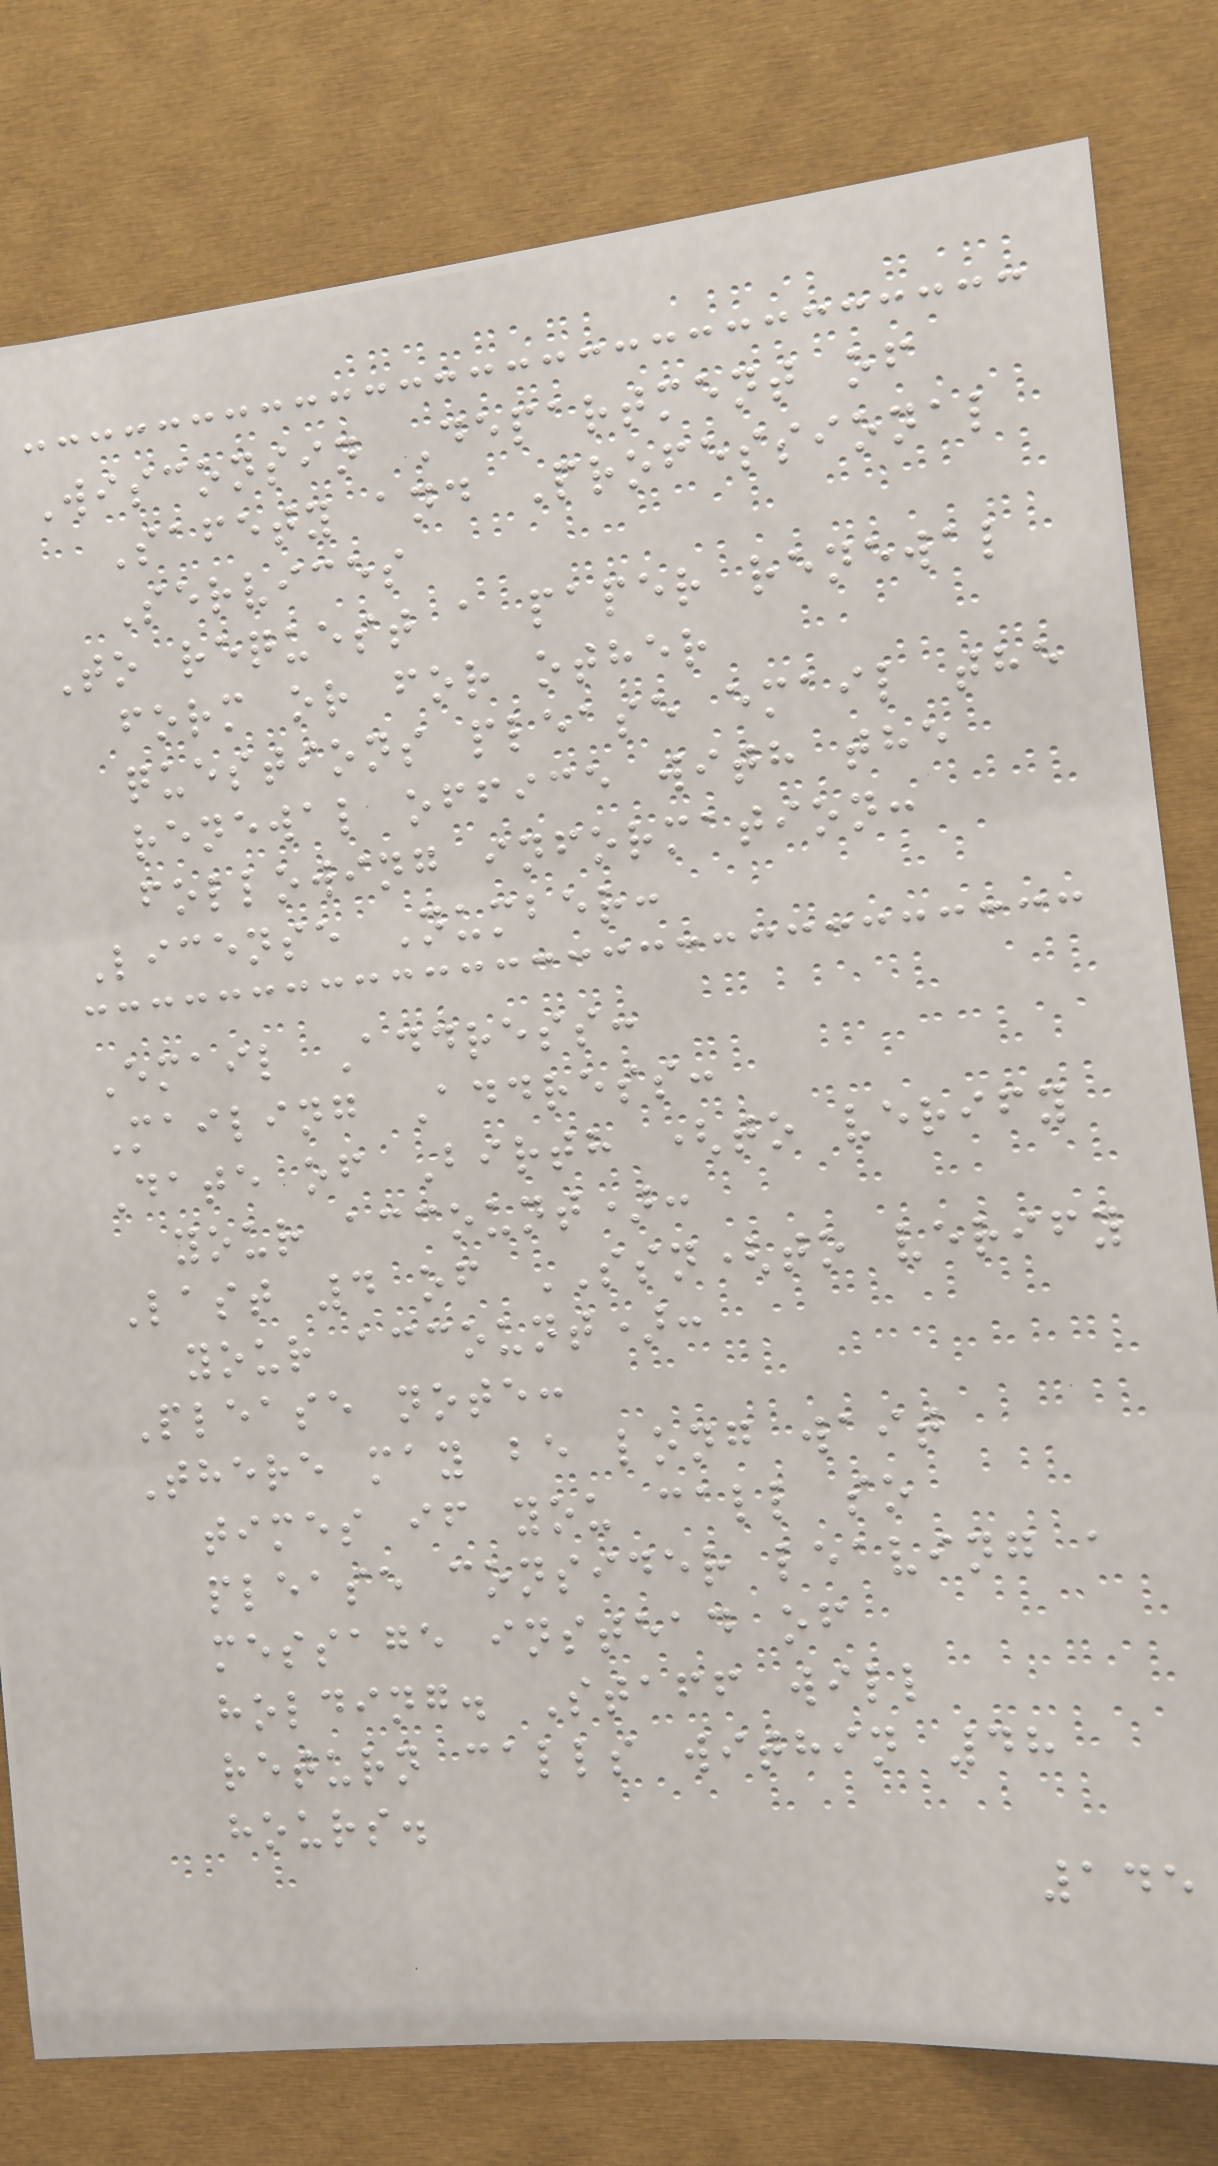Wisconsin Department of
Safety and Professional
Services
To request a paper renewal
form or for other
questions please email the
renewal office with the
following information:
License Number:
Email Address:
Mailing Address:
Date of Birth (to verify
your account):
Last 4 of SSN(to verify
your account):
Please note:
There may be long wait
times if you call so
please consider leaving a
message instead of
holding. Staff will
return calls within 48
hours.
145
